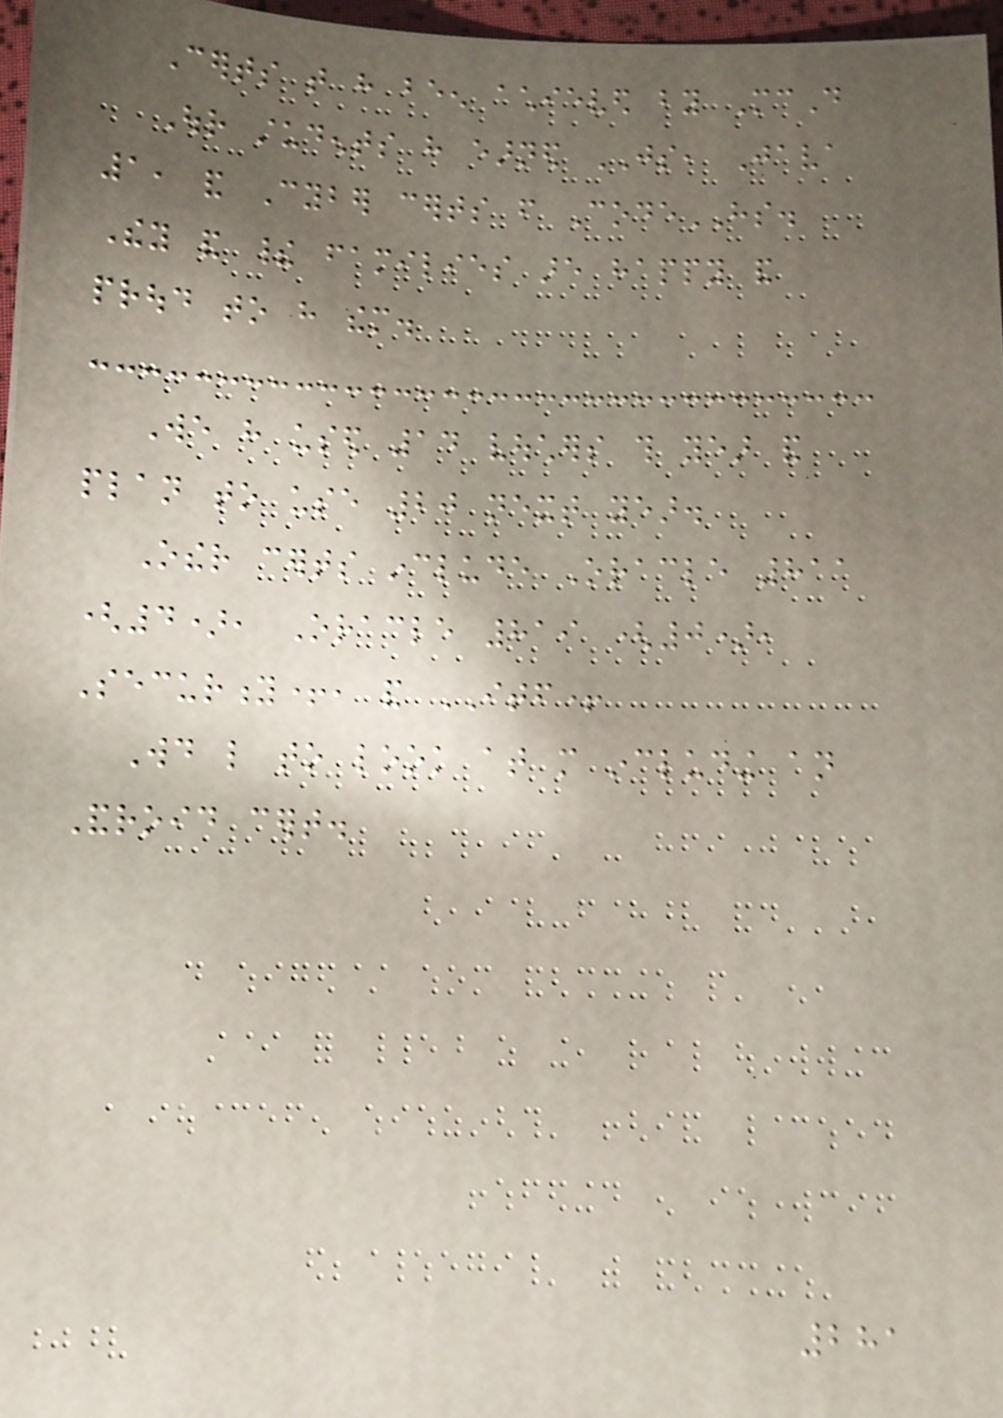Certs that have been achieved by McD
Our students have earned JS, Java
1, and Cyber certs from CodeHS.
They and their families are happy and
proud to have them.
We have used 14 vouchers this year and
plan to use 20 next year.
Other certs include Oracle 811
(4), Oracle 819 (0),
Security+, and ITF+
Would like to look at more including an
Android cert.
281
